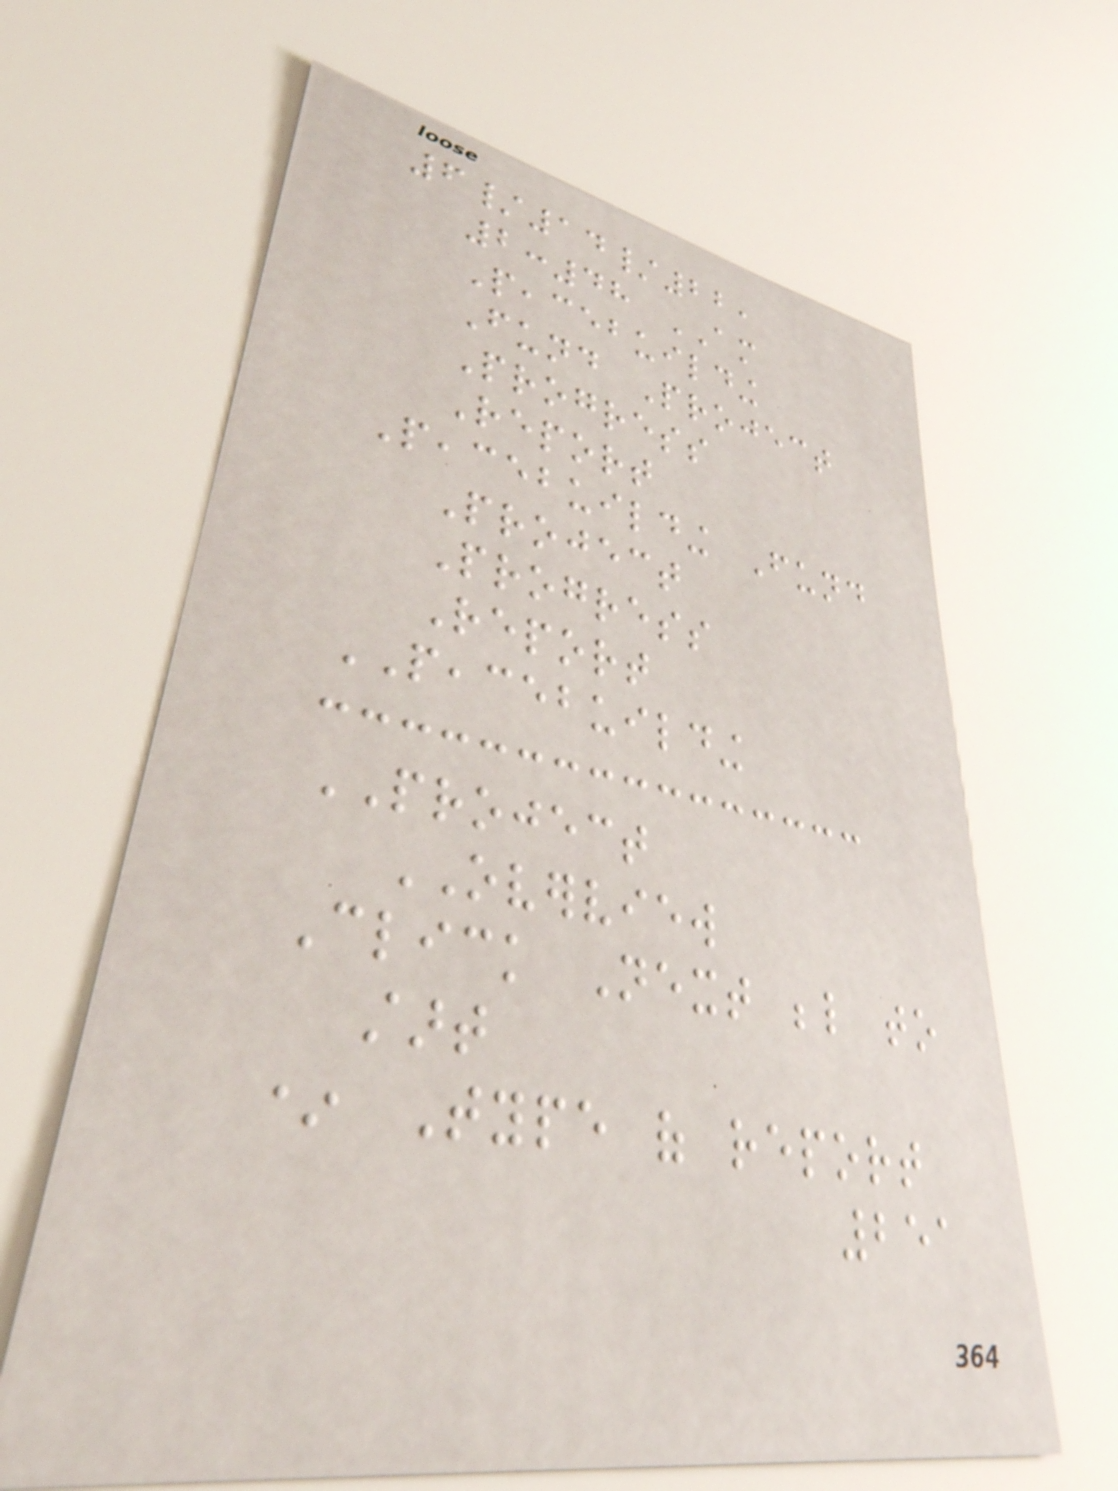6/14/22,
2:48 AM
Peacebuilding
Fund Project
Progress
Report
Peacebuilding Fund
Project
Progress
Report
PEACEBUILDING
PROJECT
OVERVIEW
Click Next below to
start
* Type of report
251
